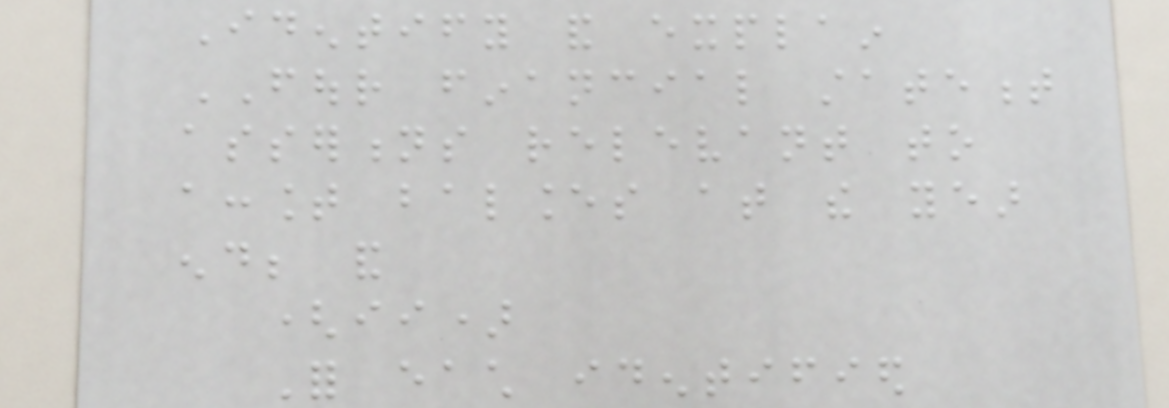Identify and explain
FOUR financial statement
assertions relevant to
account balances at the year
end; and
(ii)
For each identified
